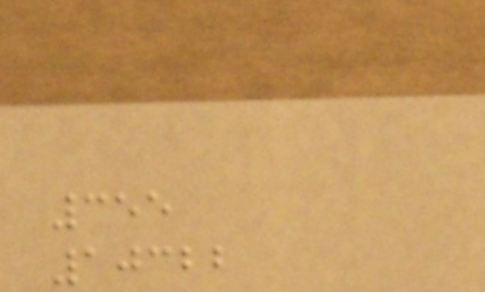355
10322
